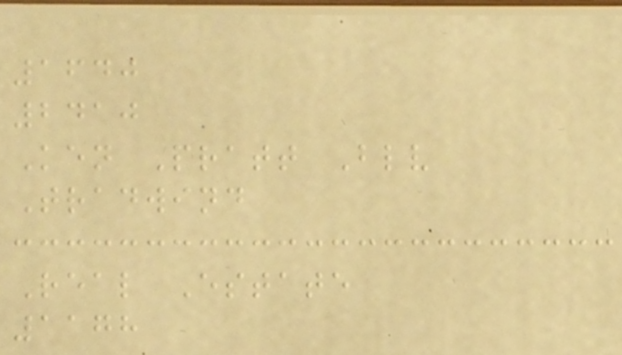1640
2410
Ken Pratt Blv
Tradwind
Real Estate
1178
